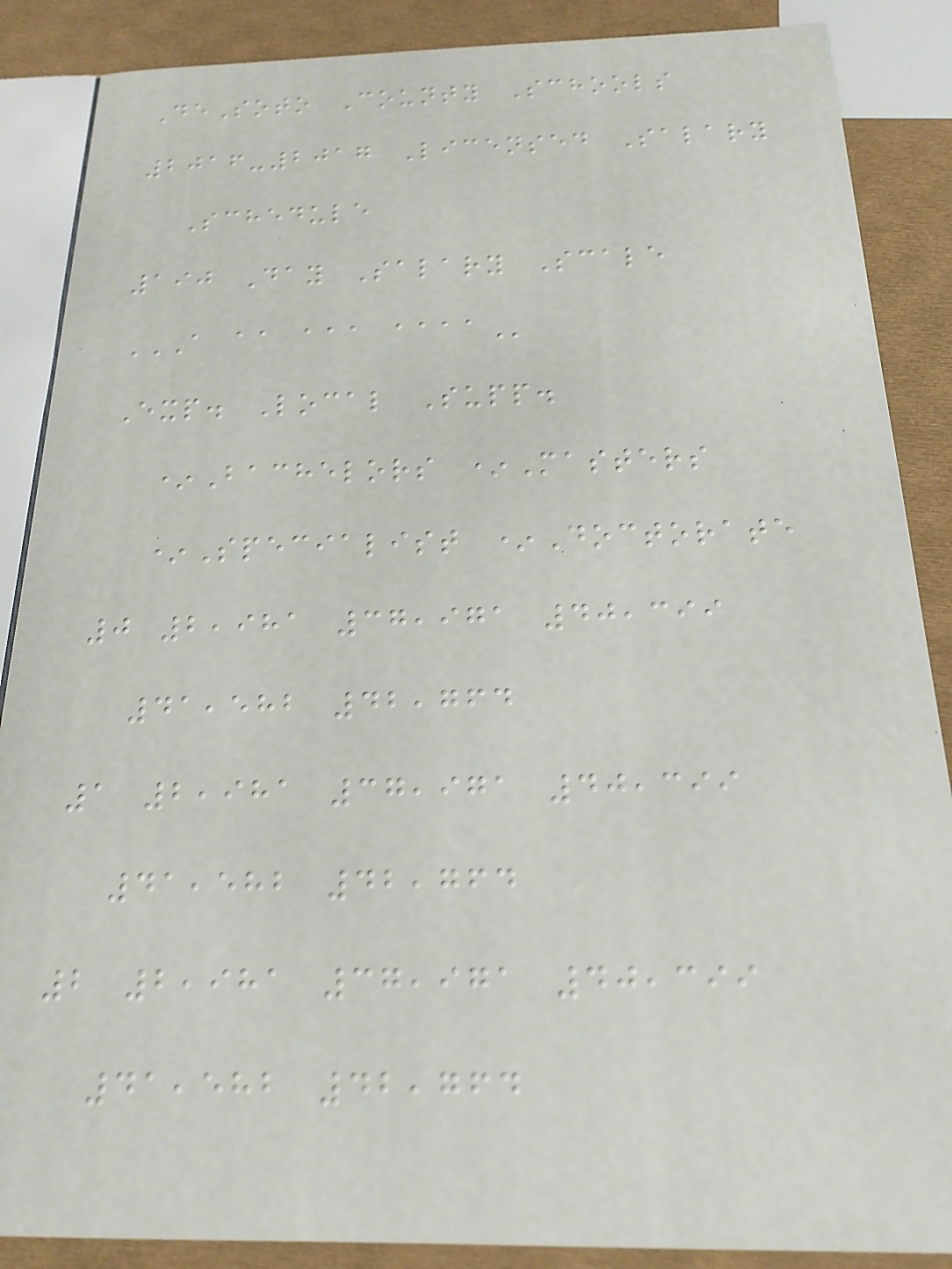DeSoto County Schools
2016-2017 Licensed Salary
Schedule
190 Day Salary Scale
A AA AAA AAAA
Exp. Local Supp.
*Bachelors *Masters
*Specialist *Doctorate
0 2,981 37,971 40,399
41,582 42,764
1 2,981 37,971 40,399
41,582 42,764
2 2,981 37,971 40,399
41,582 42,764
